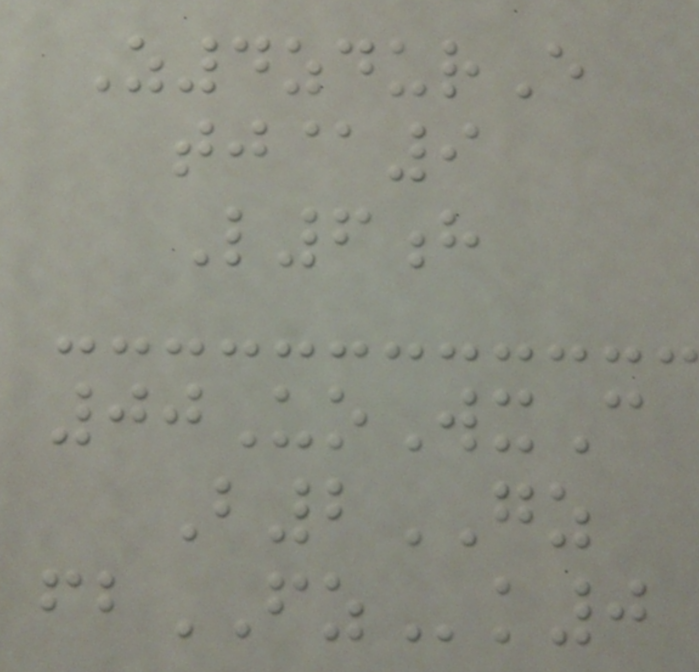Z4zdurE
tj@9
L6h
00UoWxC
B2GZ
fbFZk0
